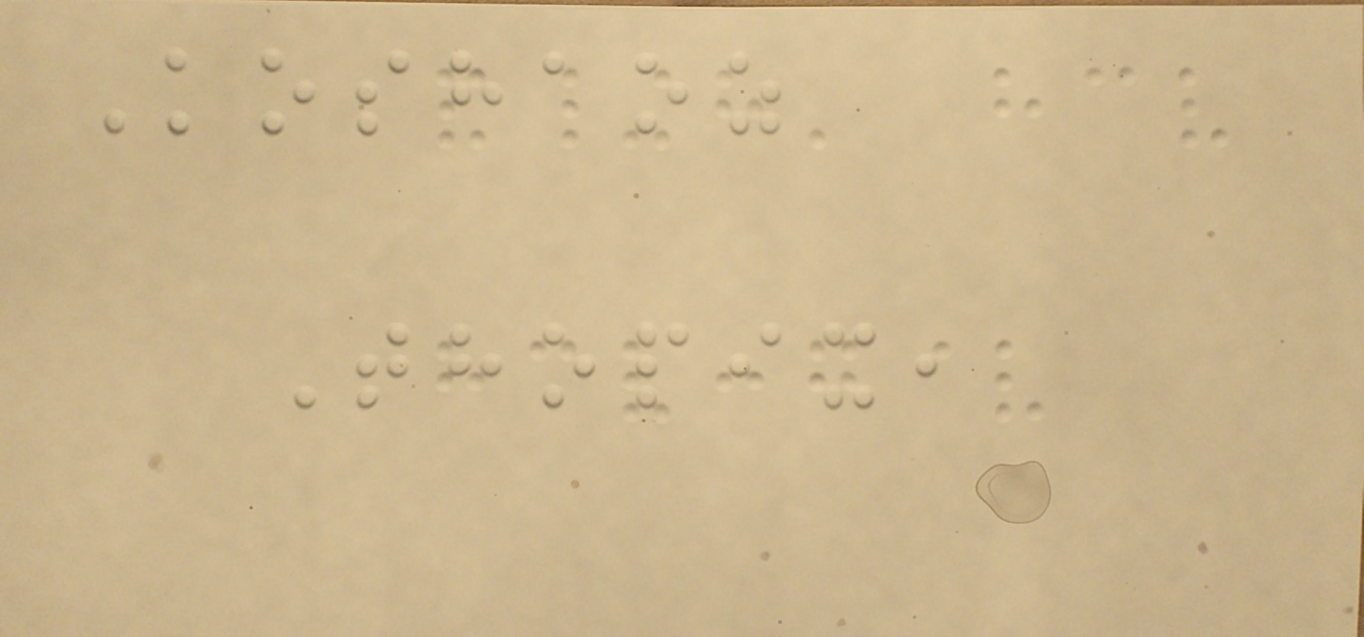Koshaoz
Thopix,
